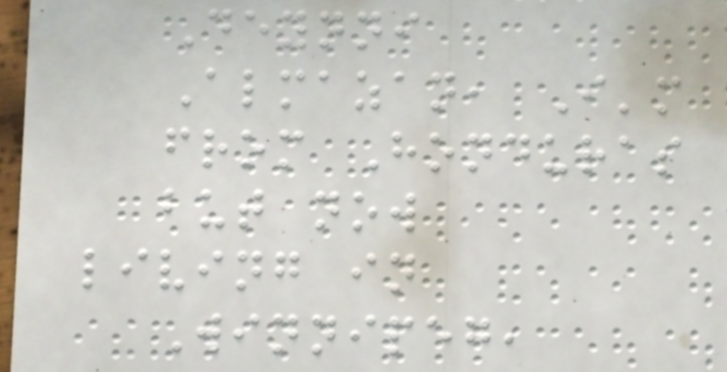Deynni
Almazan, I'm
from Honduras
but now
living in
Winnipeg,
